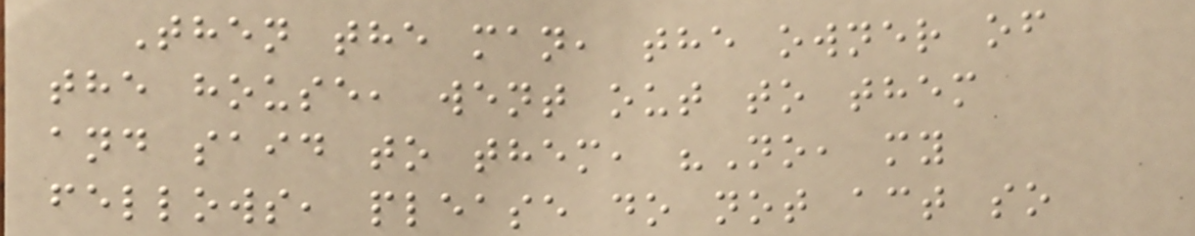Then the man, the owner of
the house, went out to them
and said to them, "No, my
fellows, please do not act so
